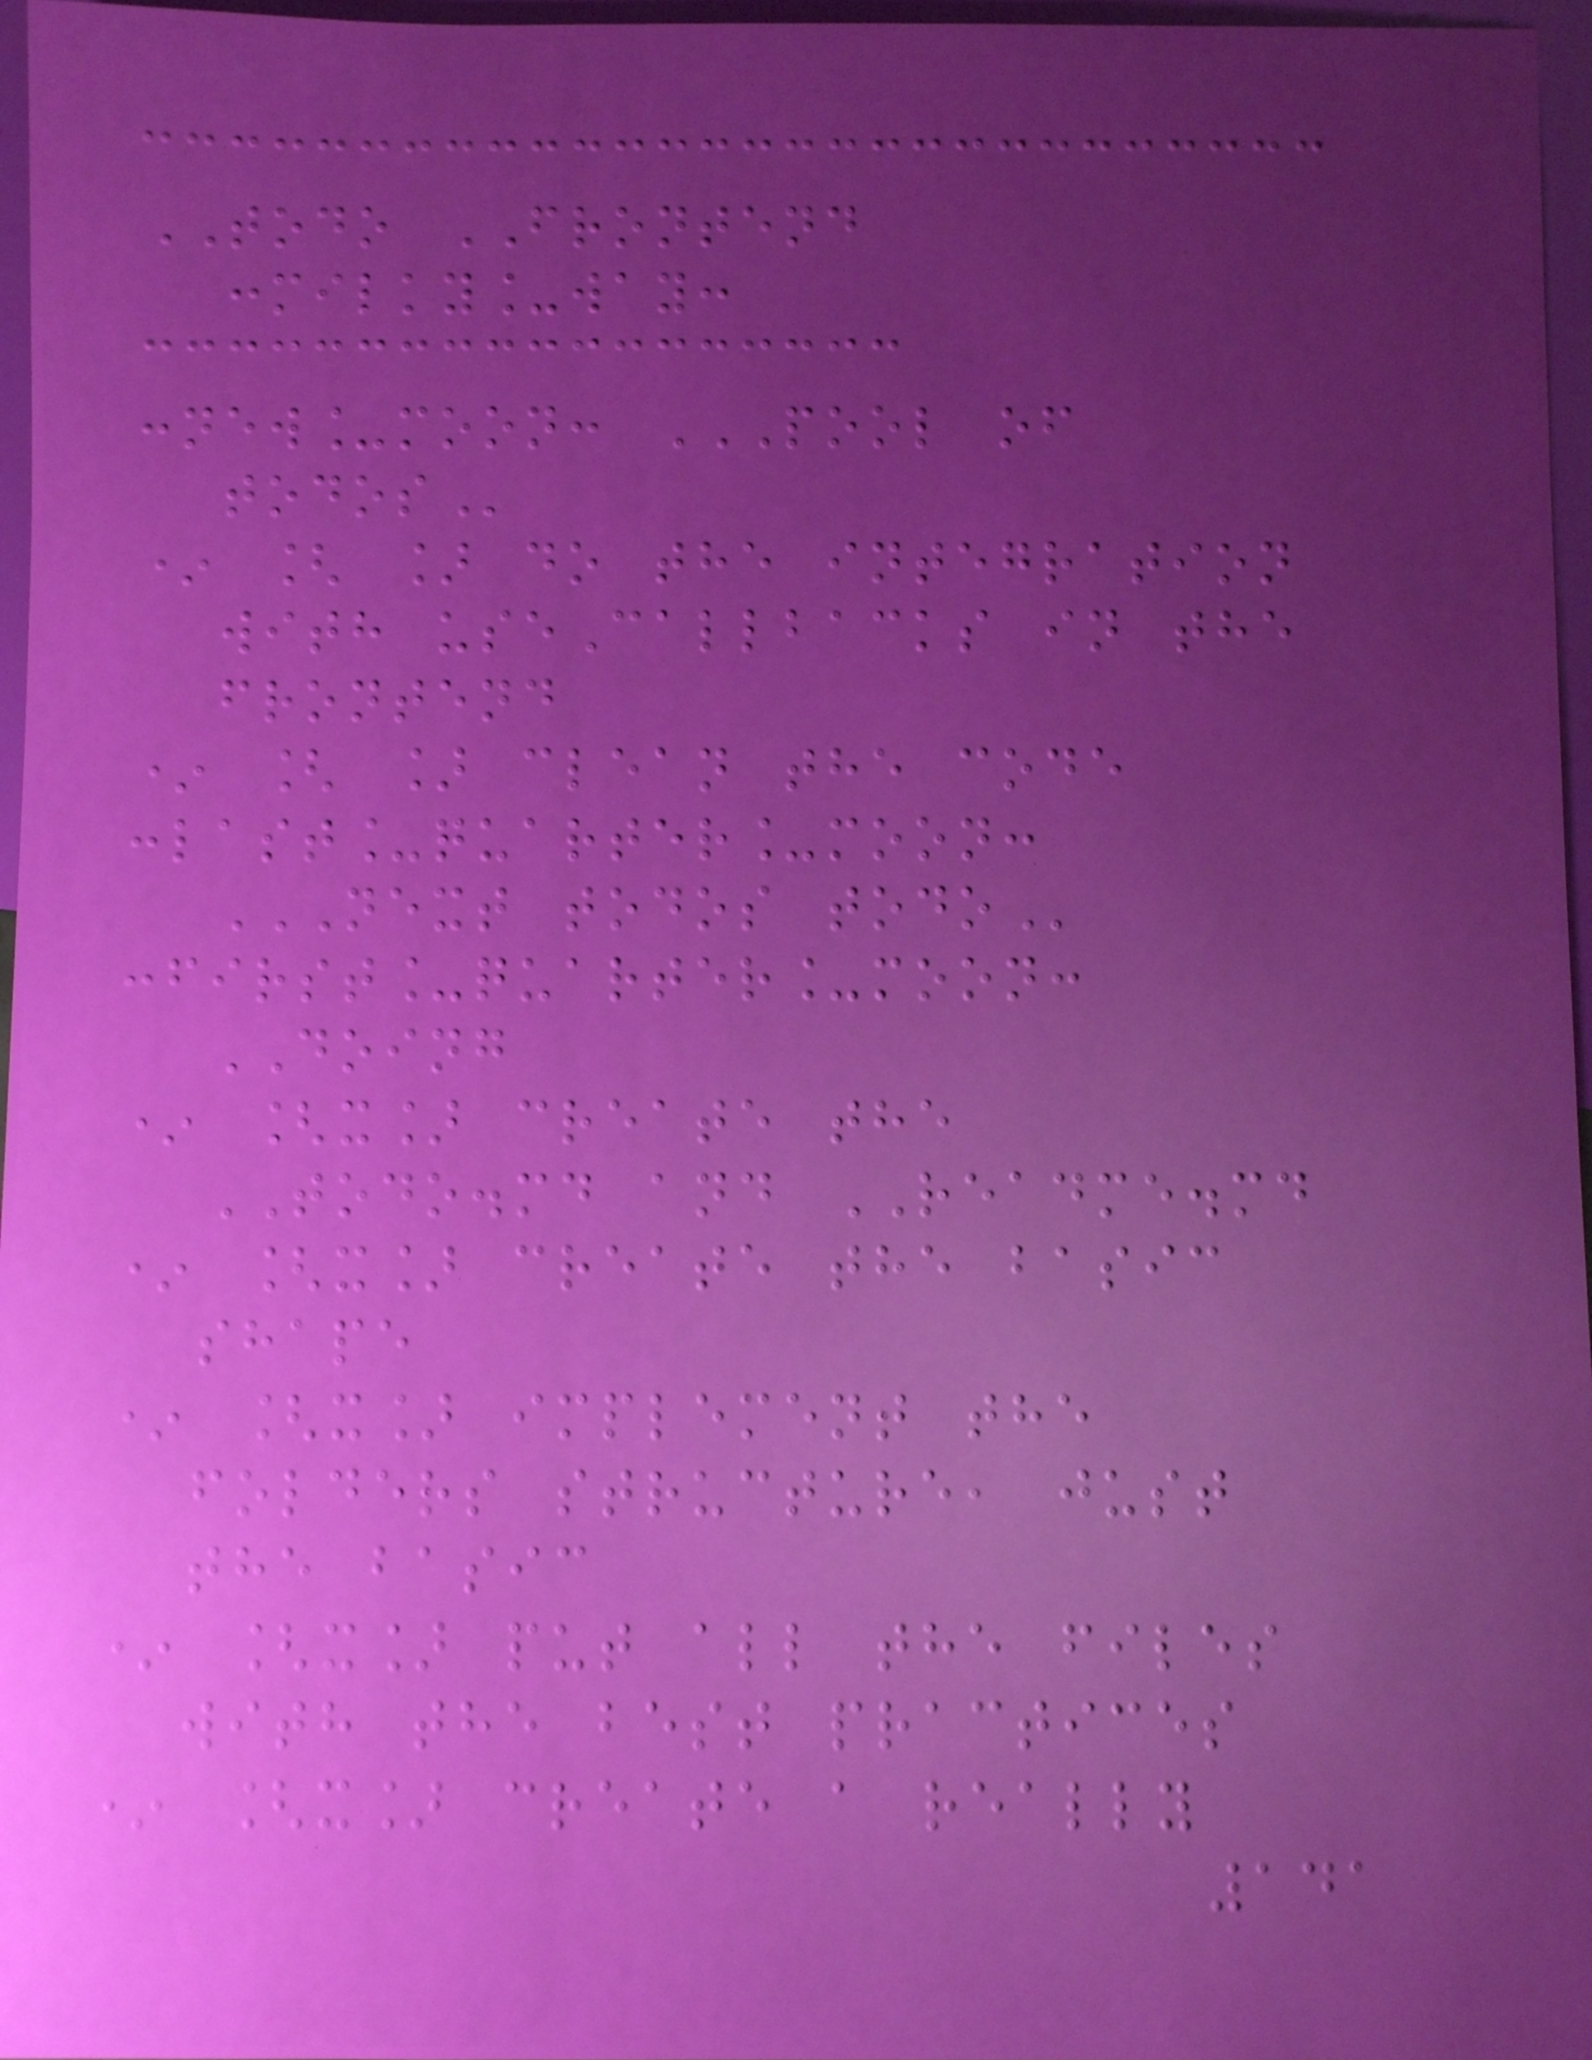TODO FRONTEND
:milky_way:
:new_moon: POOL OF
TODOS
* [ ] do the integration
with useCallbacks in the
frontend
* [ ] clean the code
:last_quarter_moon:
NEXT TODOS TODO
:first_quarter_moon:
DOING
* [x] create the
TODO.md and README.md
* [x] create the basic
shape
* [x] implement the
folders structure, just
the basic
* [x] put all the files
with the best practices
* [x] create a really
141
